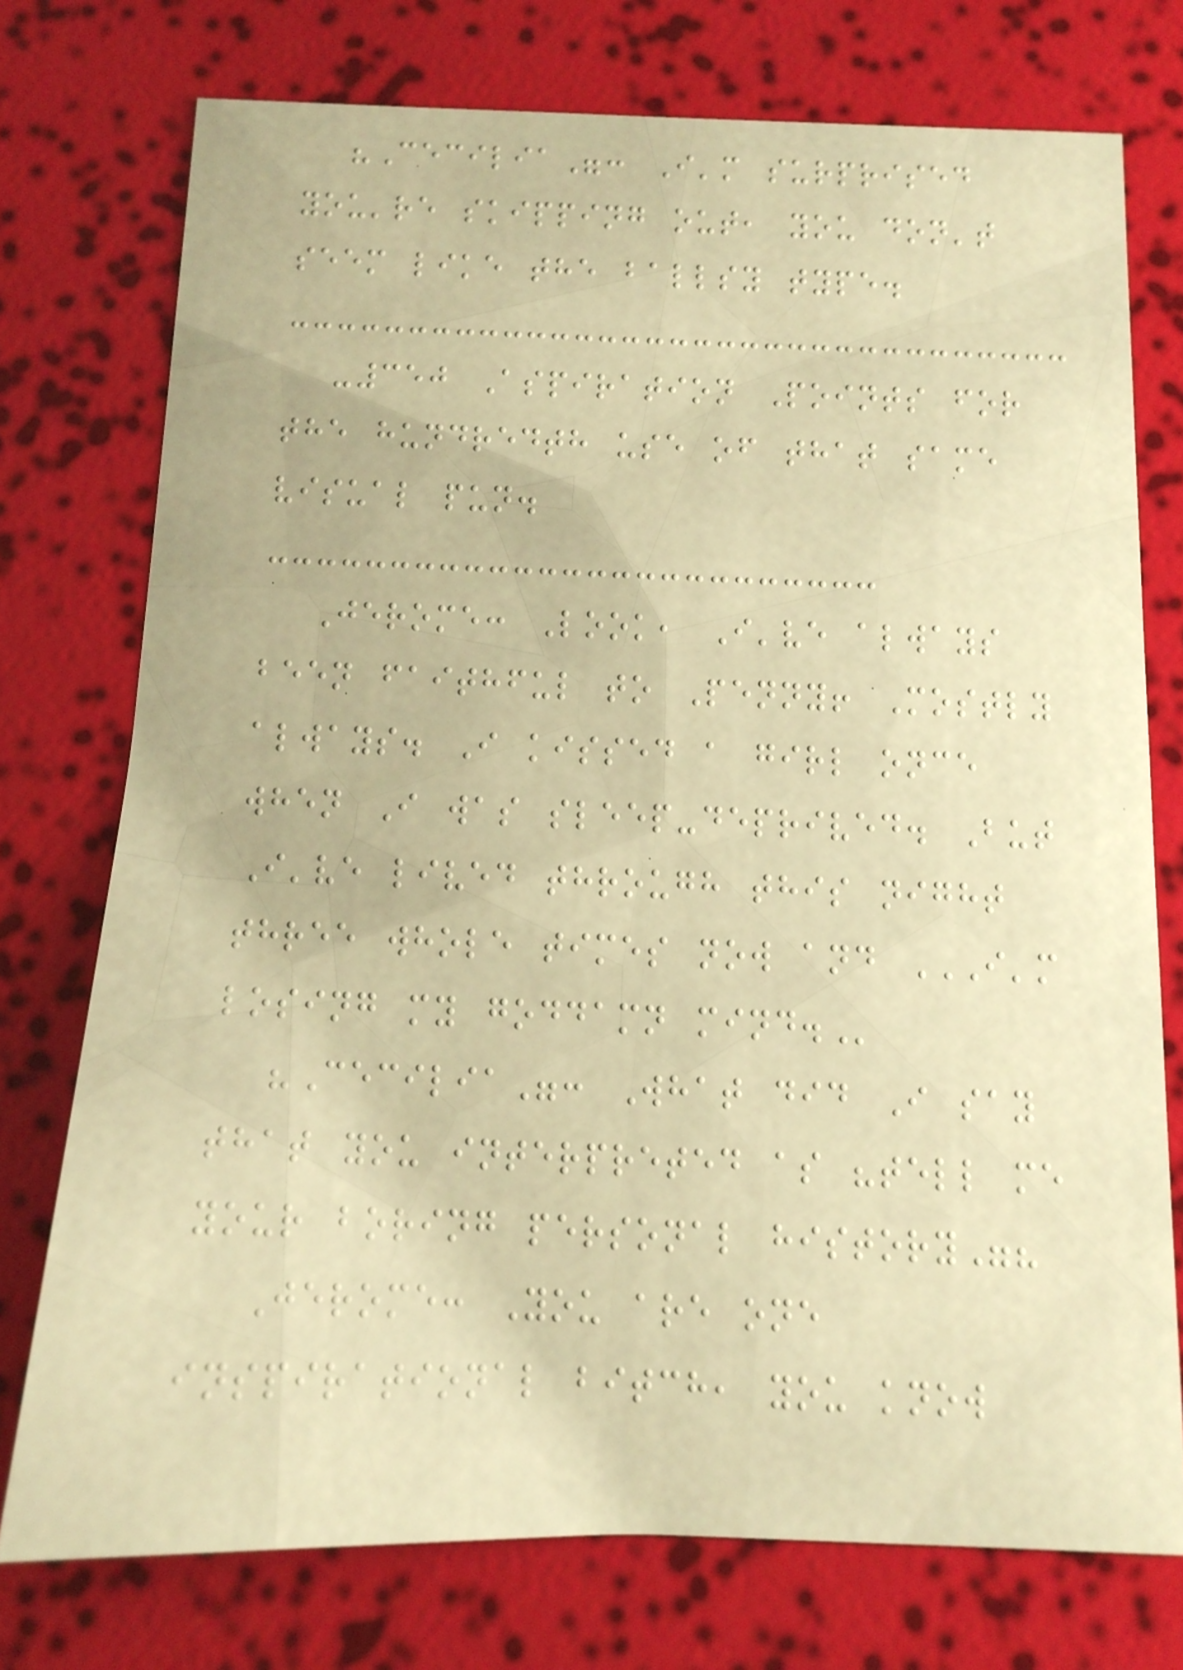"Cecilia": I'm surprised
you're skipping out, you don't
seem like the ballsy type.
-350 Aspiration Points for
the hundredth use of that same
visual pun.
Jerome: Look, I've always
been faithful to Penny! Mostly
always. I kissed a girl once
when I was sleep-deprived. But
I've lived through this night
three whole times now and I'M
LOSING MY GODDAMN MIND.
"Cecilia": What did I say
that you interpreted as "tell me
your boring personal history"?
Jerome: You are one
inspirational bitch, you know
